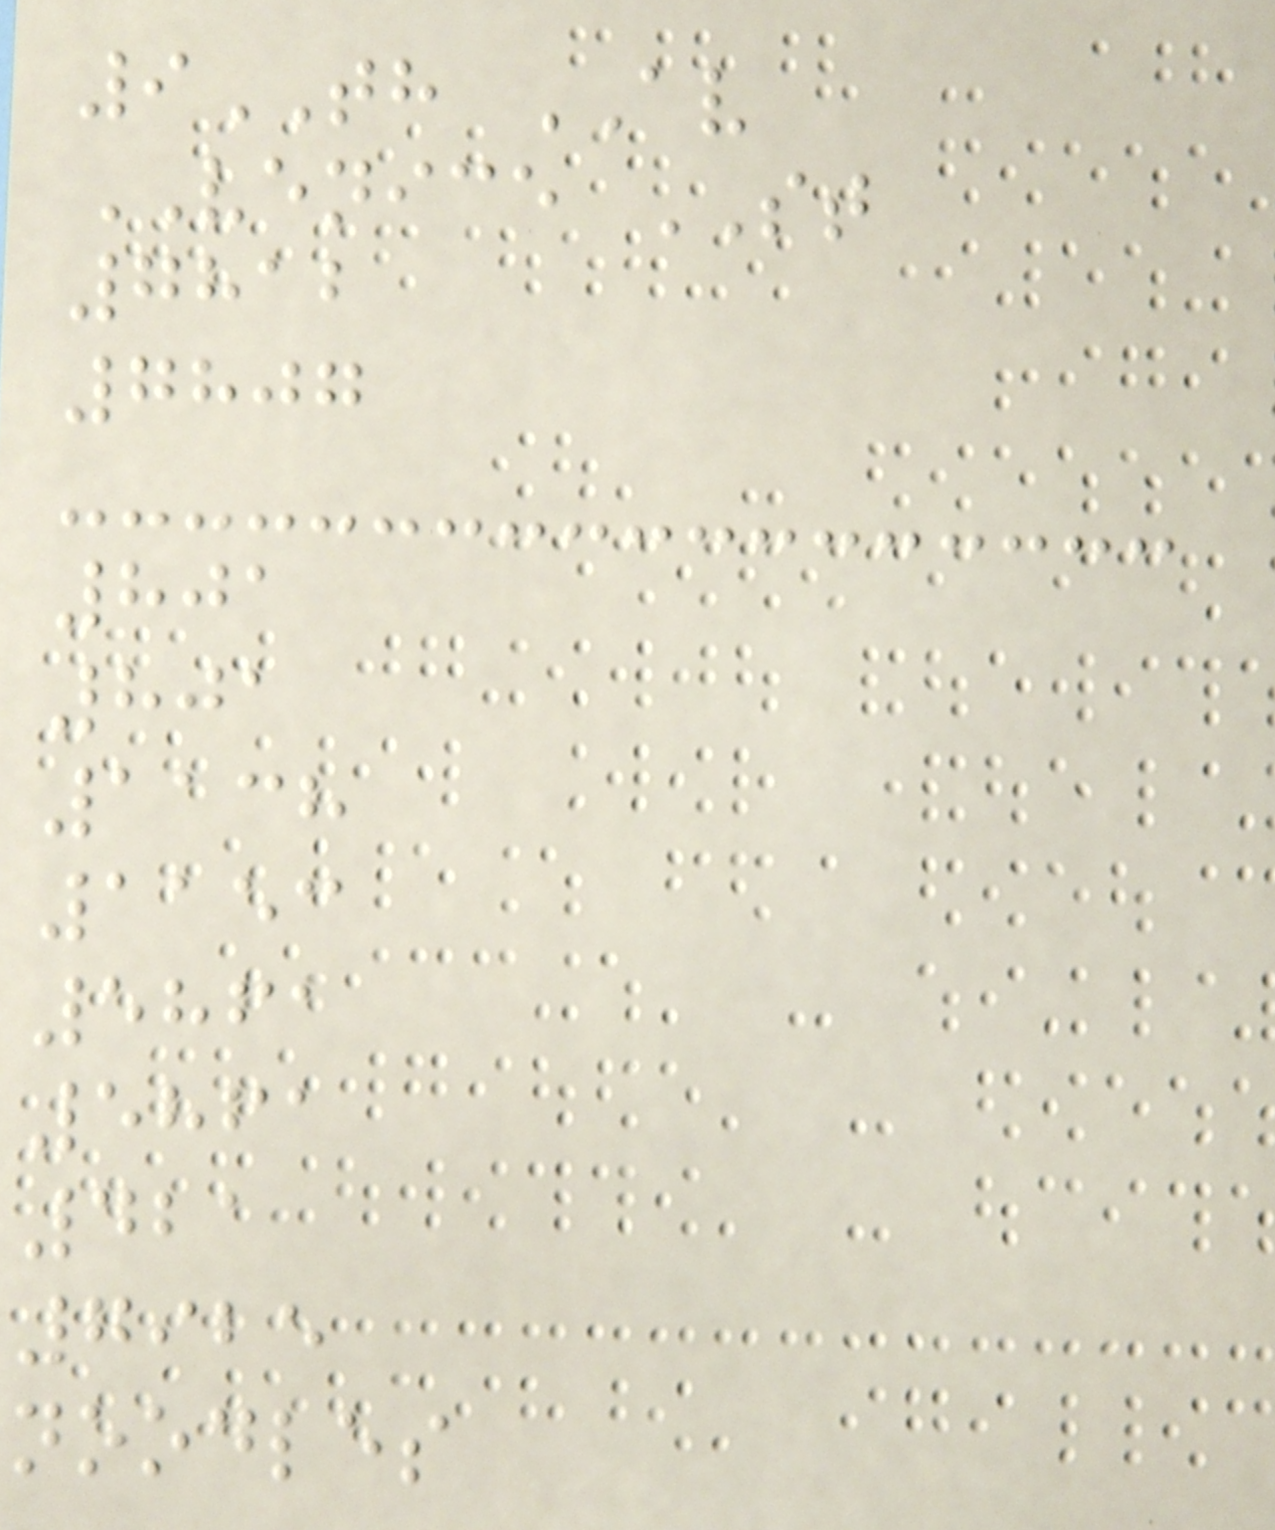9TH AV
VENICE ST
7812
7807
801
801
1138
1153
5861
5861
421
7925
noodles
